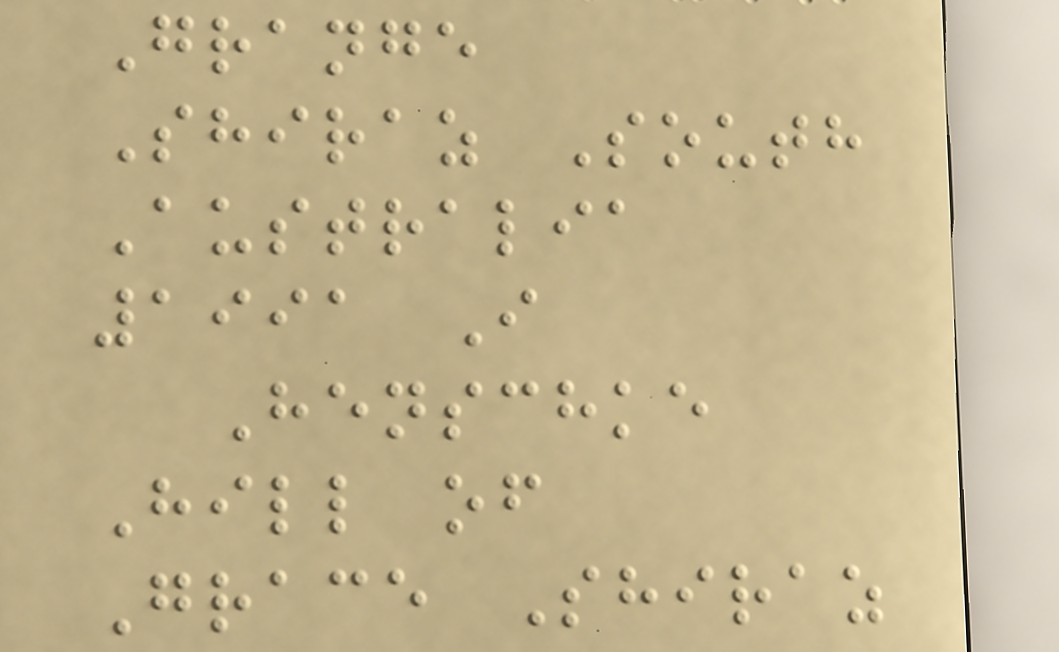Grange
Shiraz South
Australia
1991 I
Henschke
Hill of
Grace Shiraz
